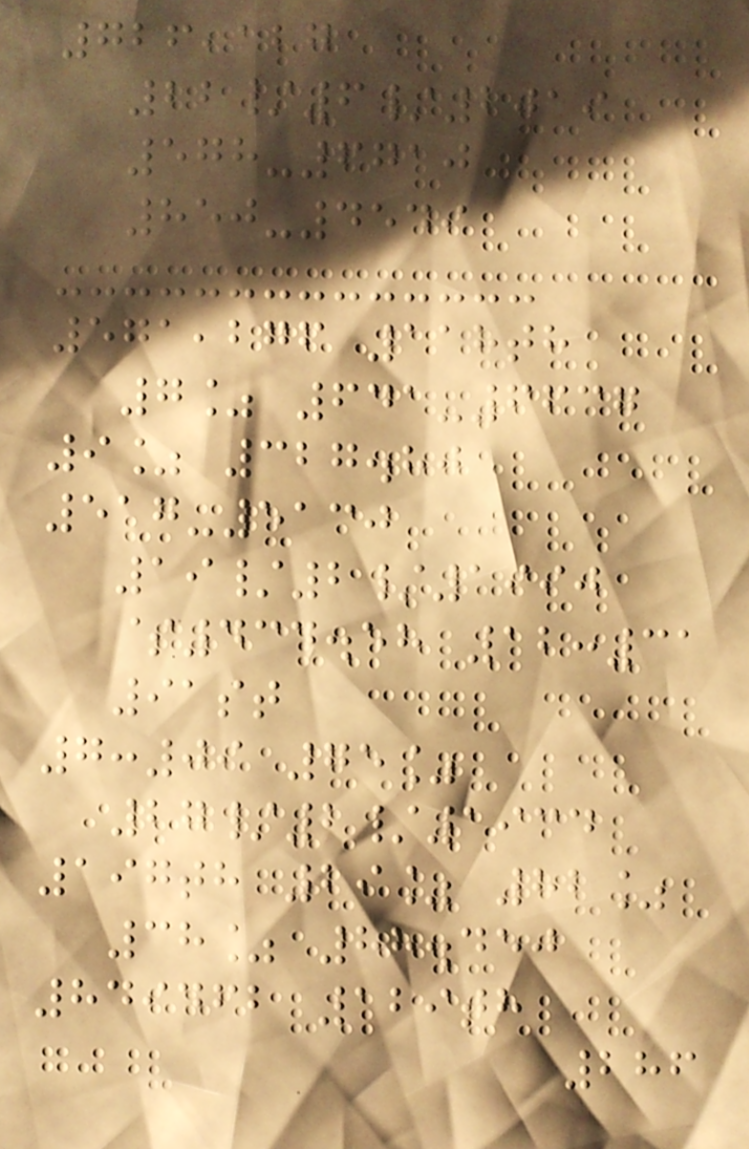726,127
22/6/2019
578-6710
850-4549
571,276 118th
7% 641-6637
9% 327.80
517-5130
19/2/1990
$434.58 12:31
91st
7:09 75%
27/2/1934
197th 29% 82%
38% 88.450
849462 129th
286
